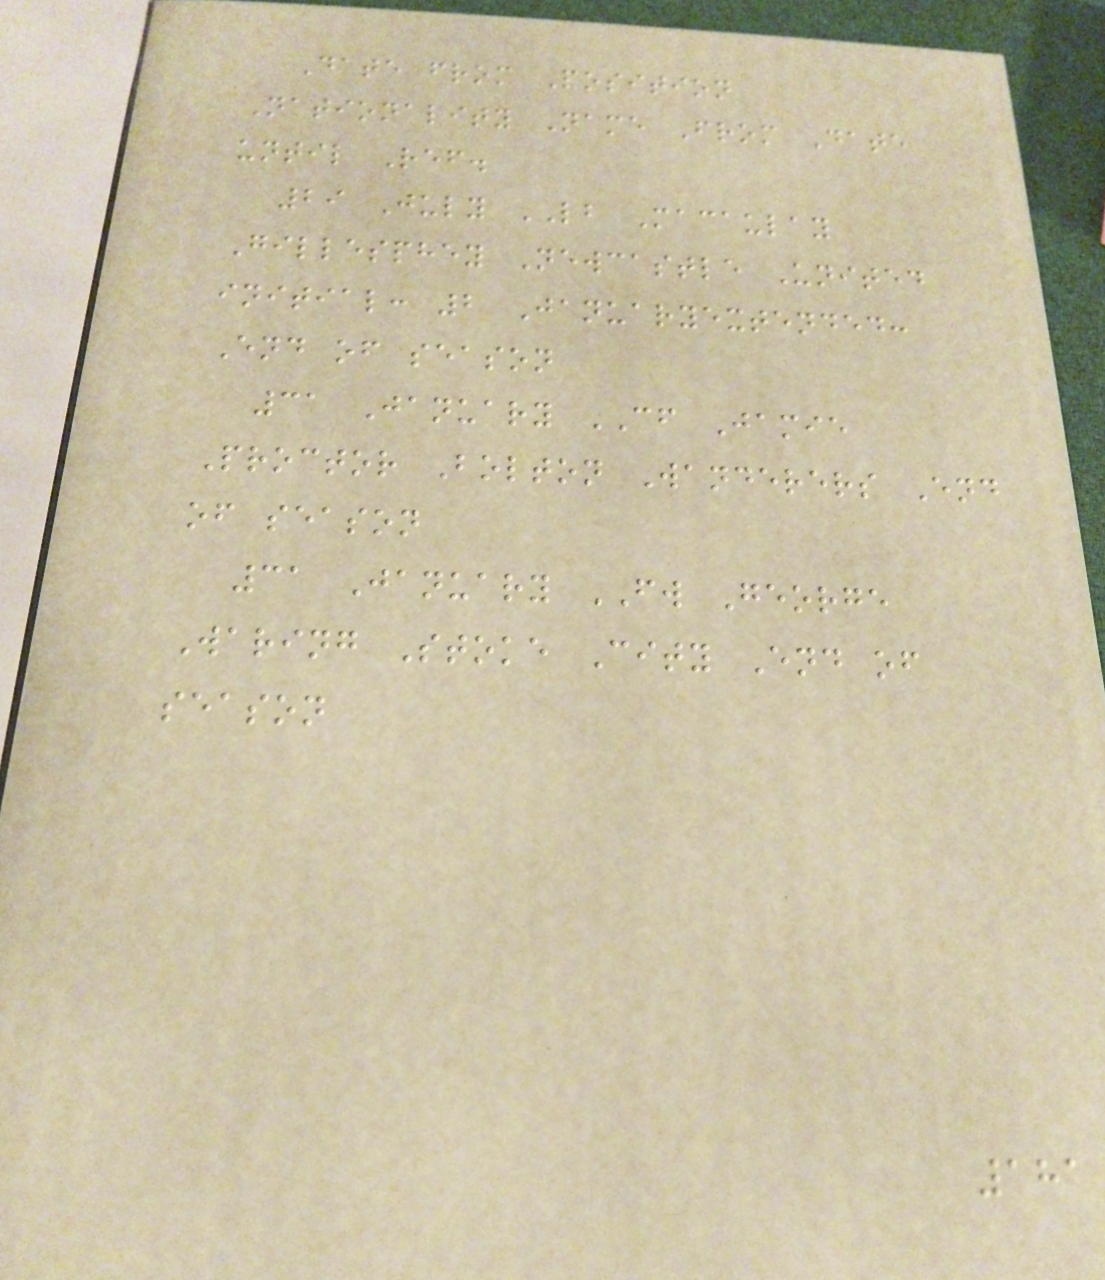Date from Position
Nationality Name From Date
until Ref.
29 July LB Macaulay
Gillesphey Newcastle United
initial: 2 Januaryextended:
End of season
31 January CF Jamie
Proctor Bolton Wanderers End
of season
31 January FW George
Waring Stoke City End of
season
181
